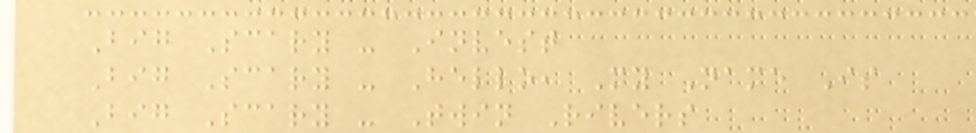Big Scary - Invest
Big Scary - Hello, My Name Is
Big Scary - Twin Rivers
